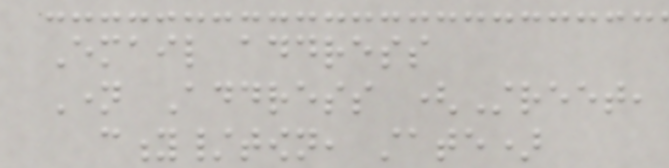Email address
Name Address (Street,
city/town, state)
